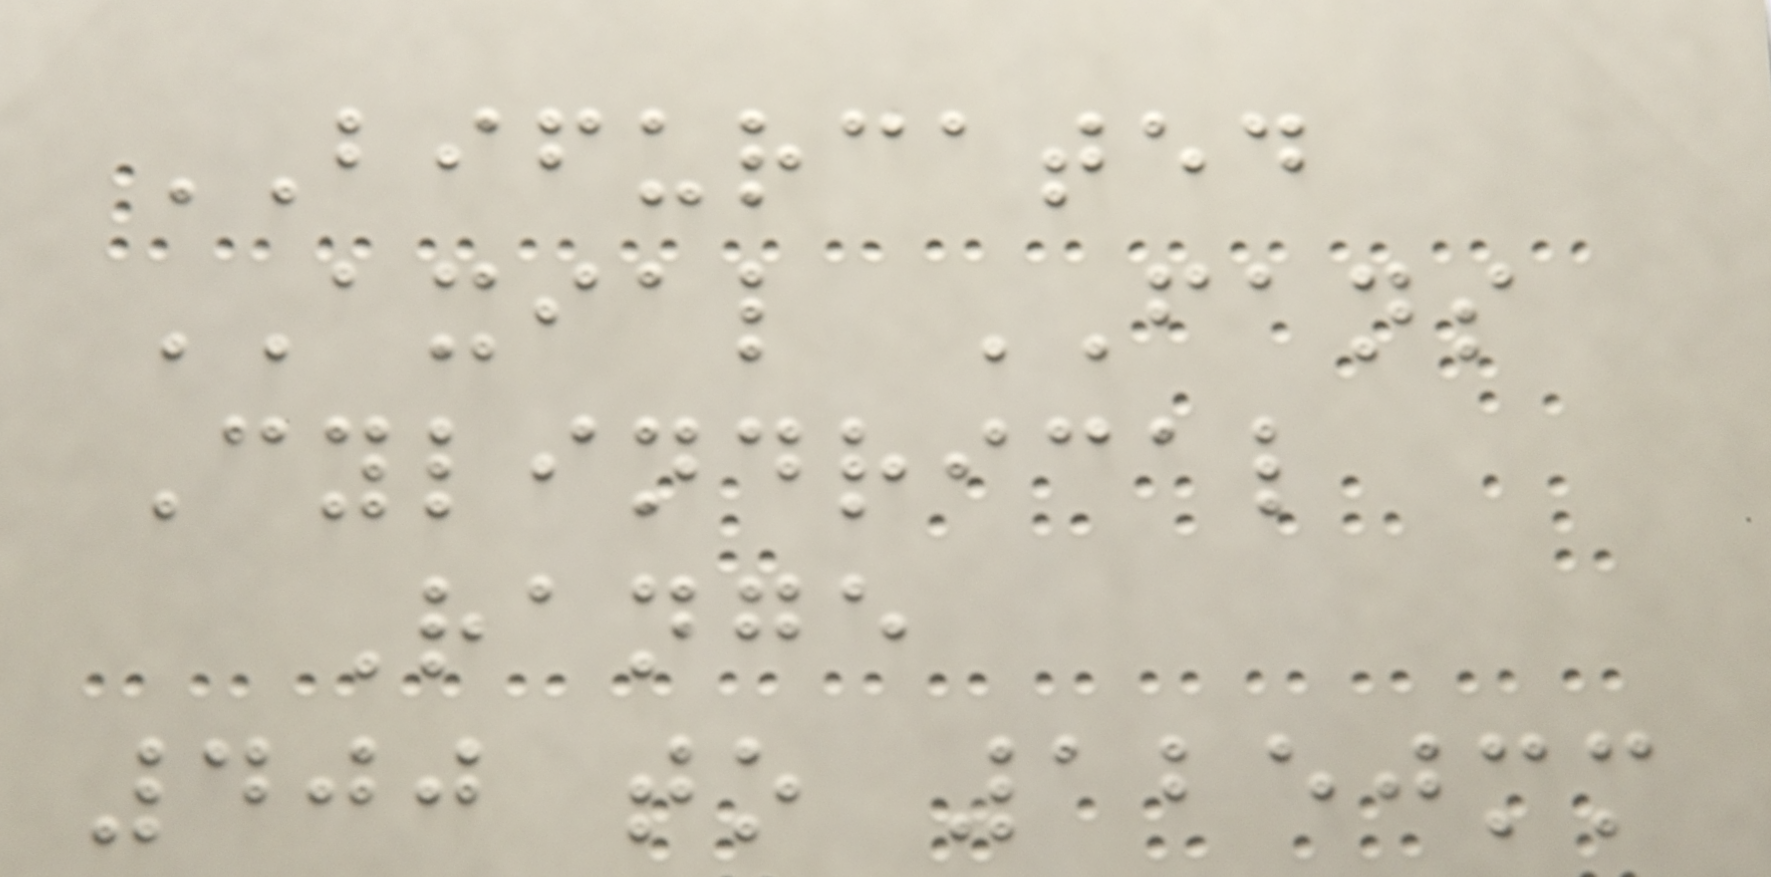BIFURCATED
AXIAL FANS
Cylindrical
Range
400 to 1250mm
